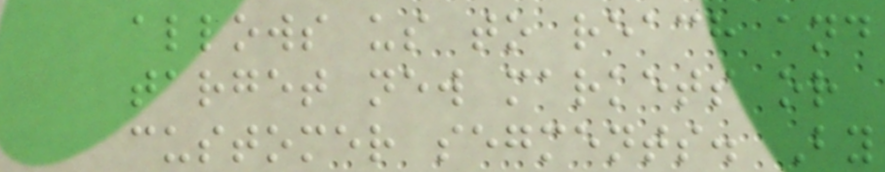allows us to reach and
target new markets or
customer segments. By
